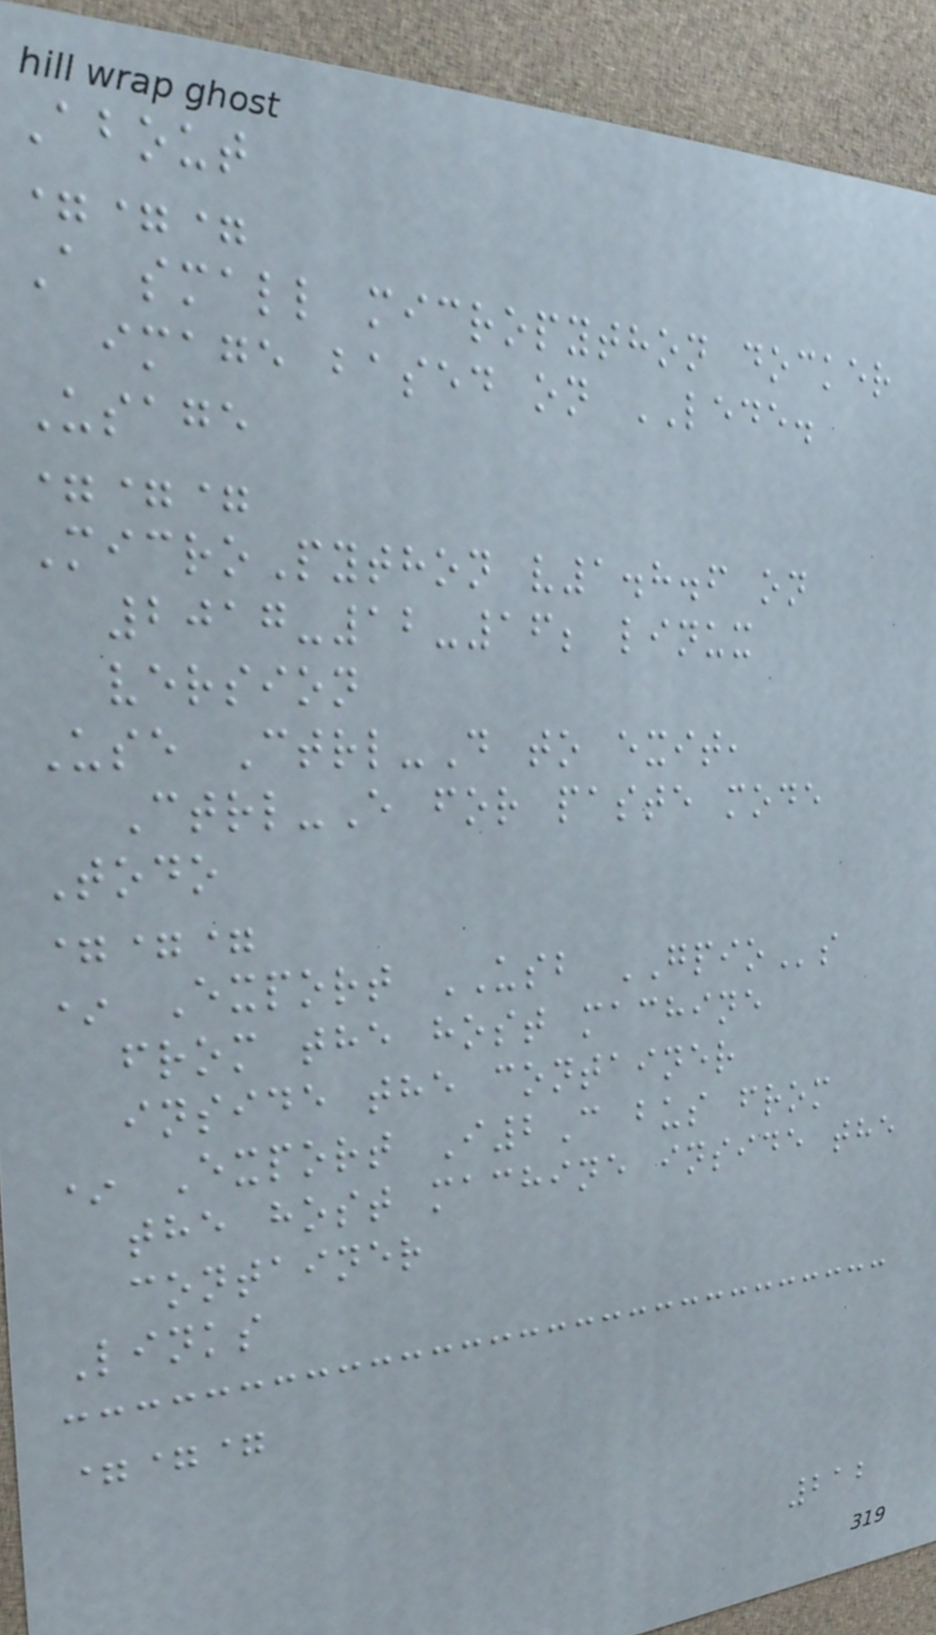About
===
A small micropython docker
image based on LEDE.
Usage
===
MicroPython v1.8.6 on
2017-12-16; linux
version
Use Ctrl-D to exit,
Ctrl-E for paste mode
Todo
===
* Export USB GPIOs
from the host machine
inside the container
* Export I2C bus from
the host machine inside the
container
Links
===
212
